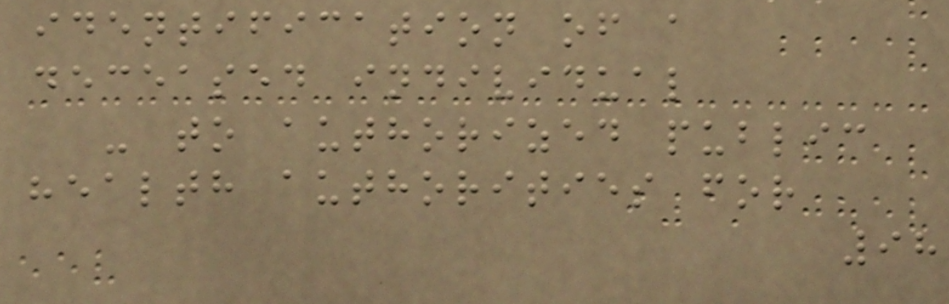identification of a
deceased individual
- to authorized public
health authorities for
98
